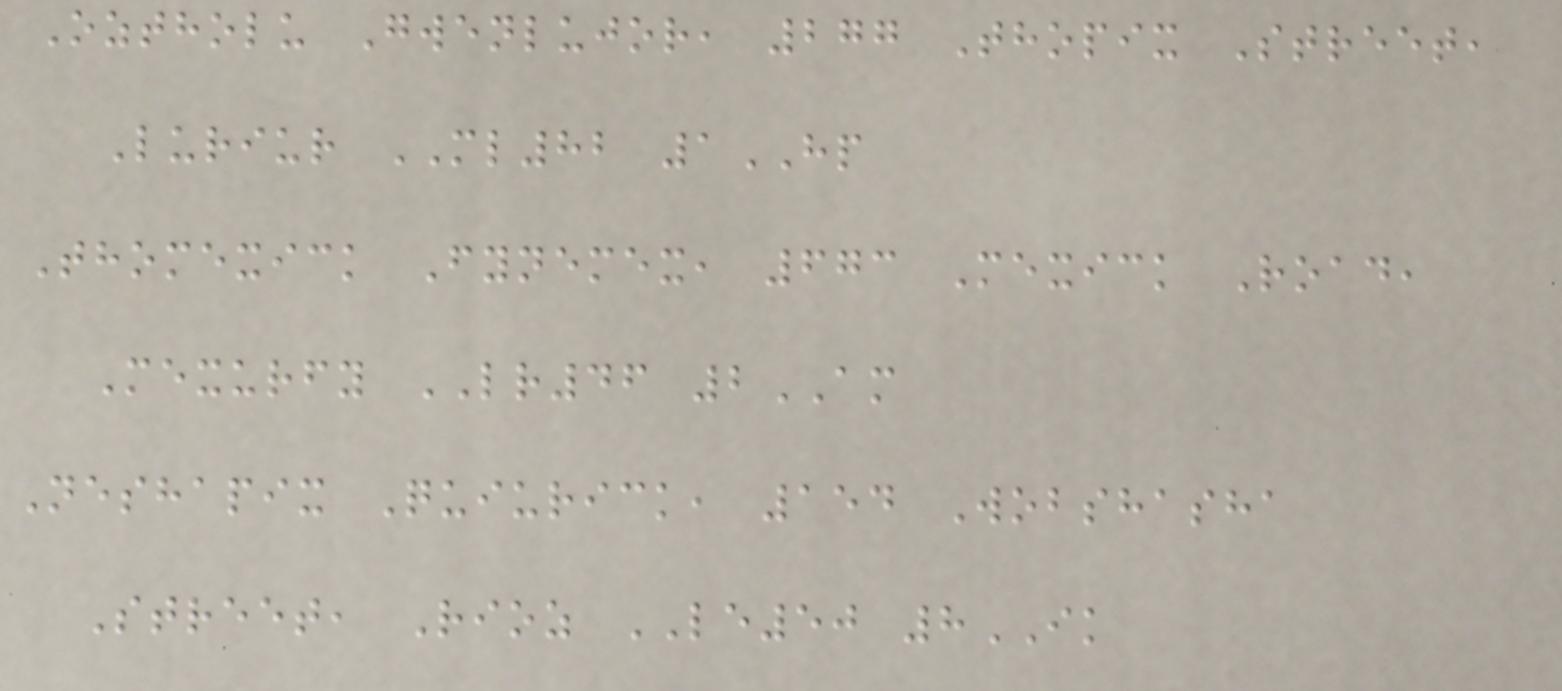Oztholu Gwenlujor, 277 Thopix Street,
Luriur ML82 1HP
Thomexick Fynemex, 673 Mexick Road,
Mexurfy LR46 2AM
Neshapix Quiurick, 154 Wobshasha
Street, Rioz LE50 8IK
